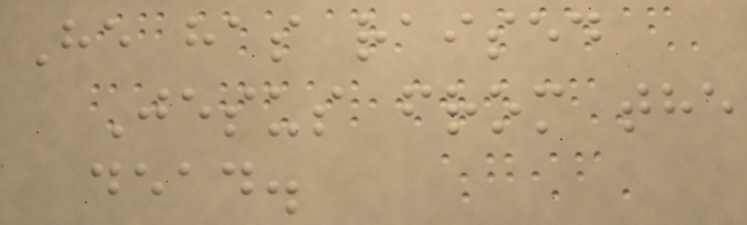He has raised
Jesus from the
dead.
